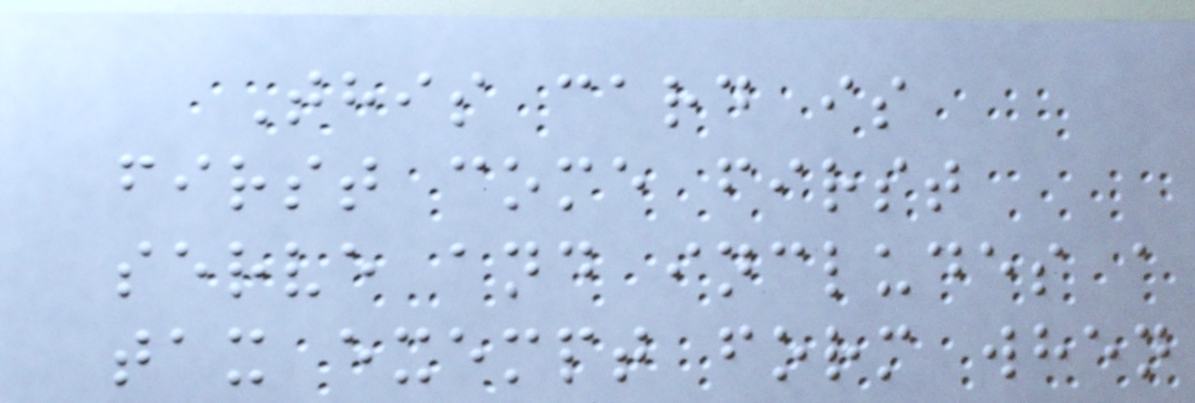This card is
first come first
serve and includes a
tax exempt form when
